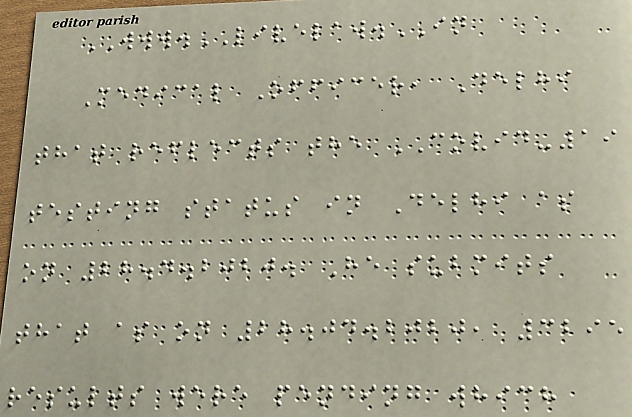WWW.LIVELAW.IN
Medical Officer, Delhi
that reflects the COVID-19
testing status in Delhi as
on 28.4.2020. He submits
that as on 28.04.2020, 3295
results were pending which
